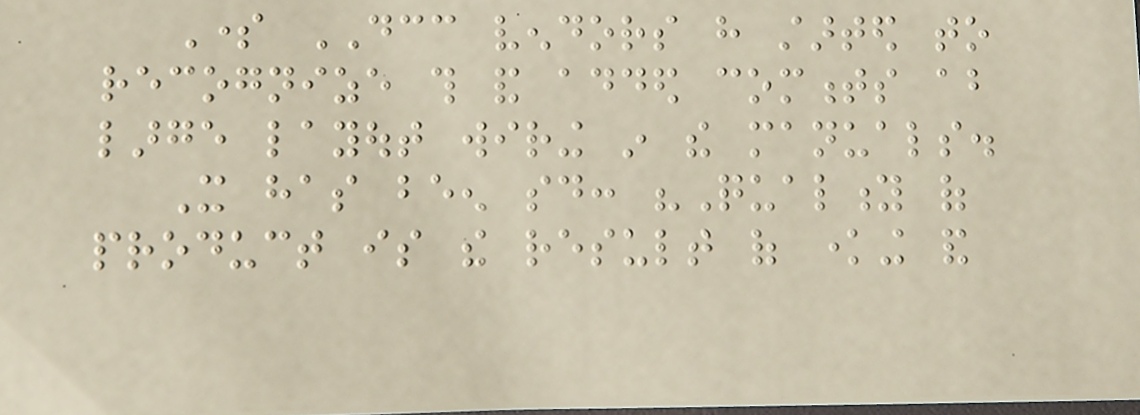Some DCC vendors have started to
recognize this and added comments about
large layout wiring in the manuals.
It has been said: "Quality of
product is the result of knowing and
